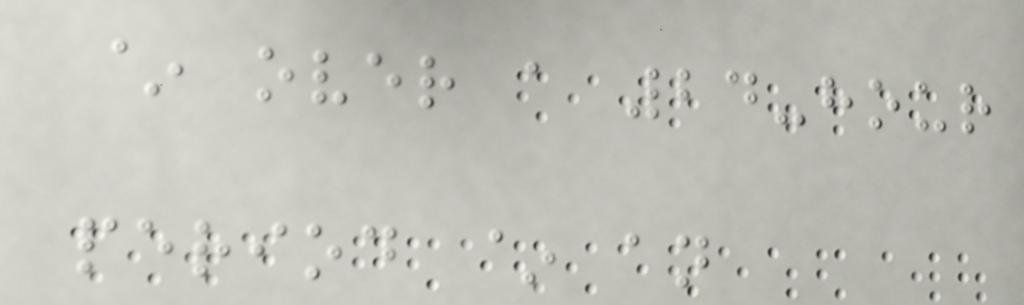~ over a 24-hour
period ~ an
